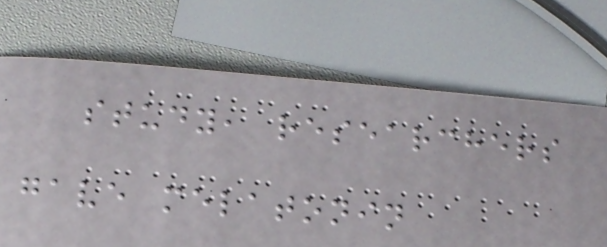study, researchers
gave melatonin
